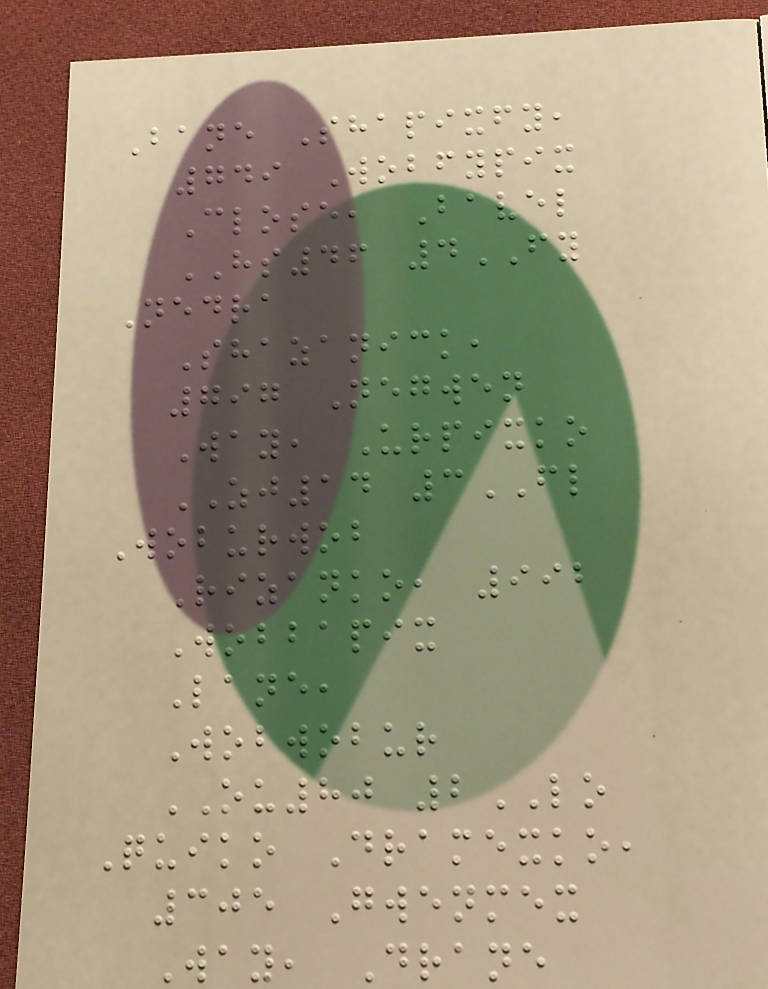Bane Shapixfy,
749 Wobfypix
Close, Bavel
HS46 4FY
Nedra
Shazanick,
797 Negwen
Way, Urpixko
ZJ14 3FL
Woburwob
Rizanko, 992
Wobbapix
Lane,
Wobwobur
OU80 2LO
Quiko Dramexko,
305 Gwenmex
Way, Drane
